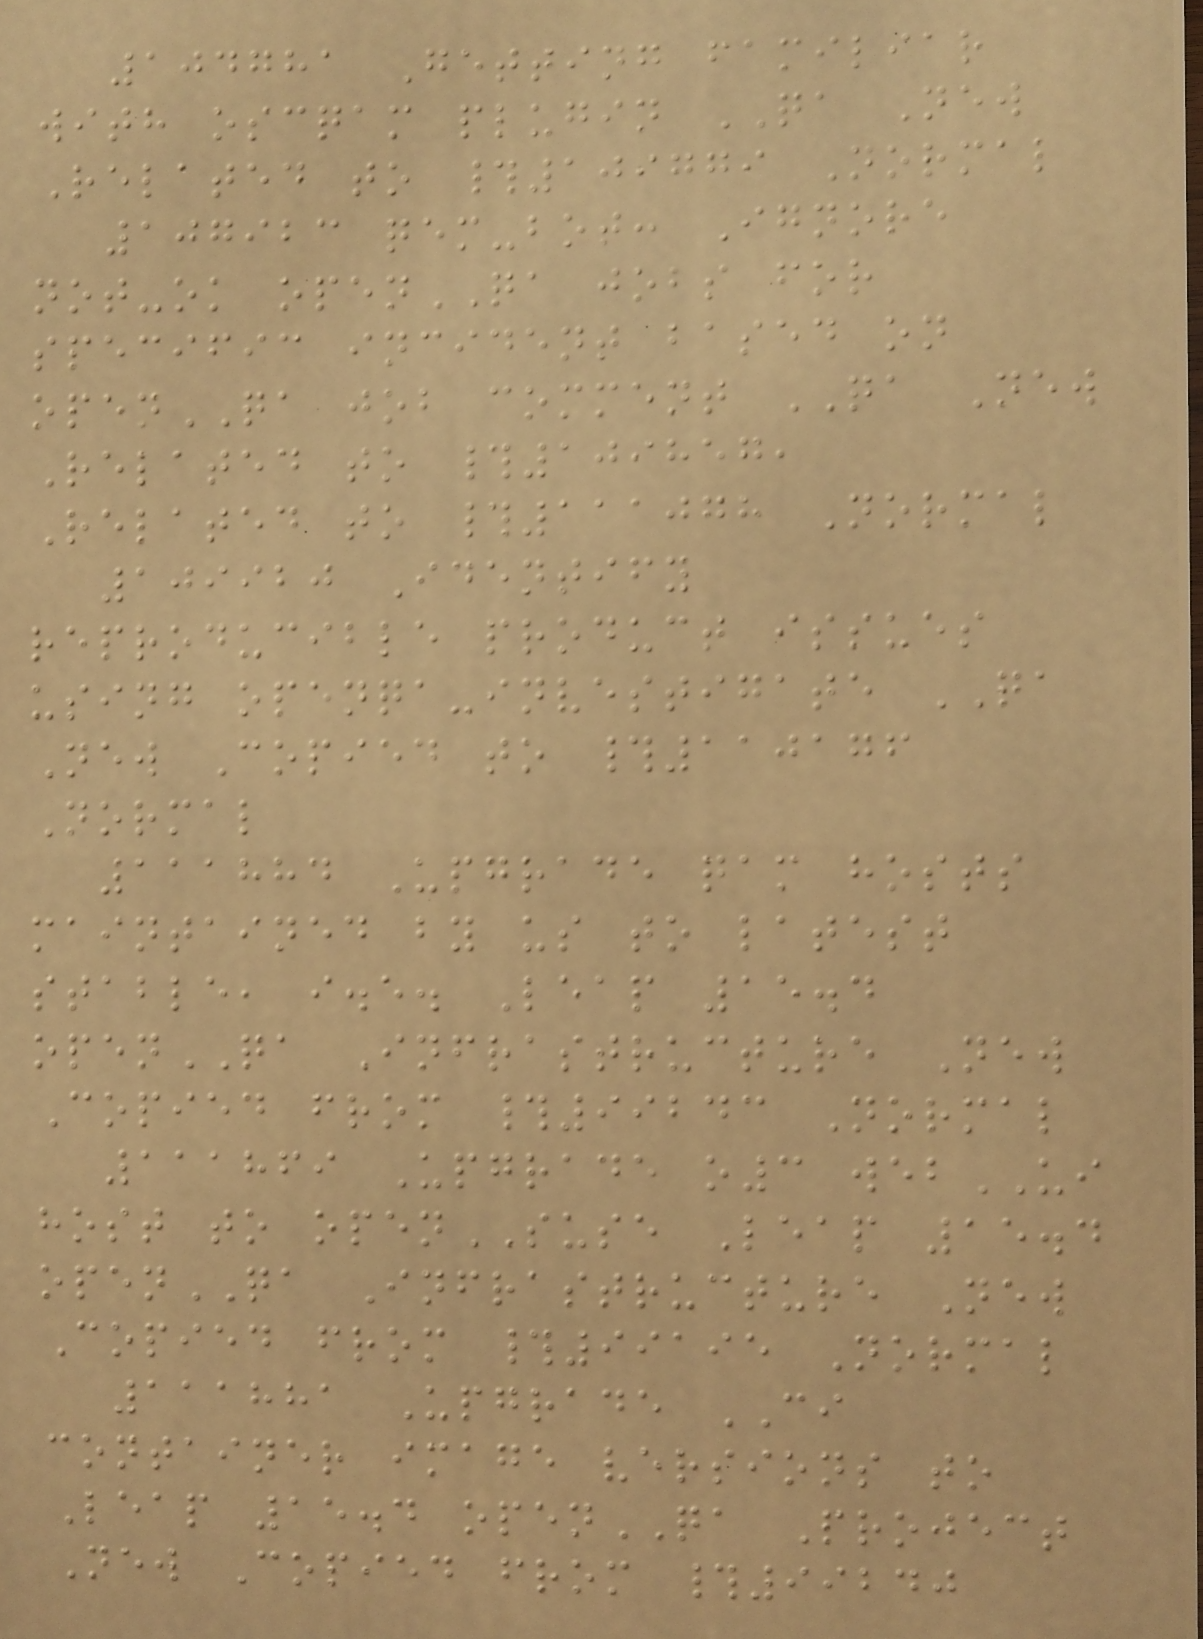104781 Getting familiar
with oscqam plugin QA New
Related to #109779 Normal
107923 qem-bot: Ignore
not-ok openQA jobs for
specific incident based on
openQA job comment QA New
Related to #109857,
Related to #111078 Normal
109920 Identify
reproducible product issues
using openqa-investigate QA
New Copied to #110176
Normal
111884 Upgrade qam hosts
maintained by us to latest
stable, i.e. Leap 15.4
openQA Infrastructure New
Copied from #99243 Normal
111869 Upgrade o3 webUI
host to openSUSE Leap 15.4
openQA Infrastructure New
Copied from #99195 Normal
111881 Upgrade CI
container image versions to
Leap 15.4 openQA Project
New Copied from #99240
